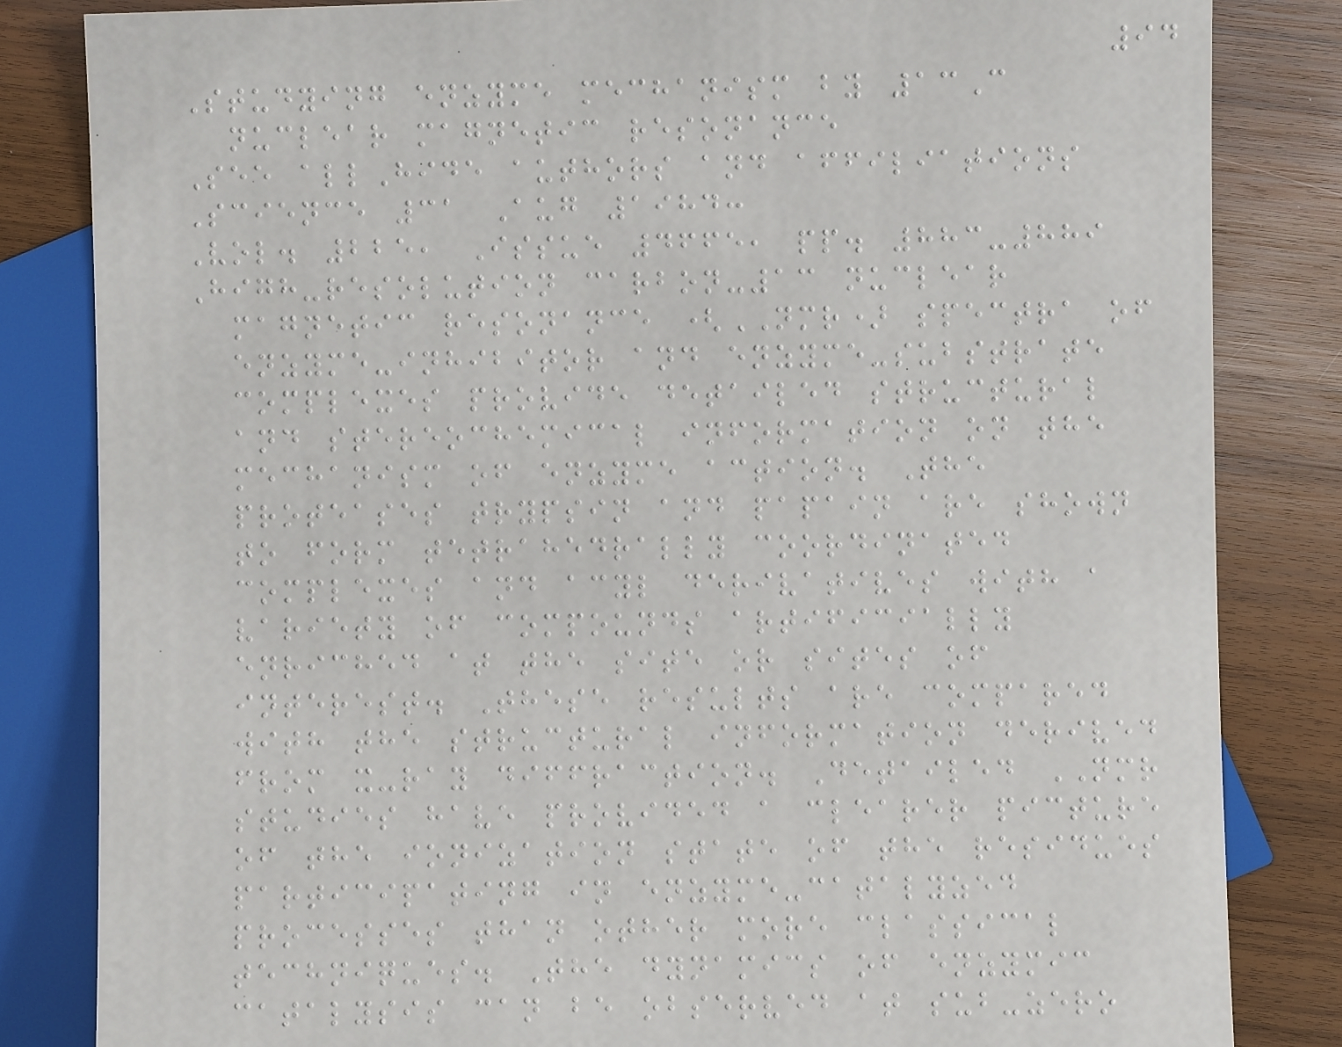94
Studying enzyme mechanism by 13C
nuclear magnetic resonance
See allHide authors and affiliations
Science 31 Aug 1984:
Vol. 225, Issue 4665, pp. 883-889
High-resolution carbon-13 nuclear
magnetic resonance (NMR) spectra of
enzyme-inhibitor and enzyme-substrate
complexes provide detailed structural
and stereochemical information on the
mechanism of enzyme action. The
proteases trypsin and papain are shown
to form tetrahedrally coordinated
complexes and acyl derivatives with a
variety of compounds artificially
enriched at the site or sites of
interest. These results are compared
with the structural information derived
from x-ray diffraction. Detailed NMR
studies have provided a clearer picture
of the ionization state of the residues
participating in enzyme-catalyzed
processes than other more classical
techniques. The dynamics of enzymic
catalysis can be observed at sub-zero
